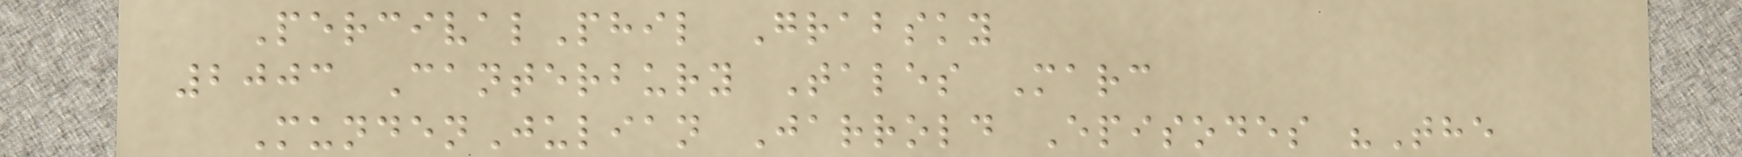PercivalPhil Grabsky
2003 Canterbury Tales Marc
MundenJulian Jarrold Episodes "The
